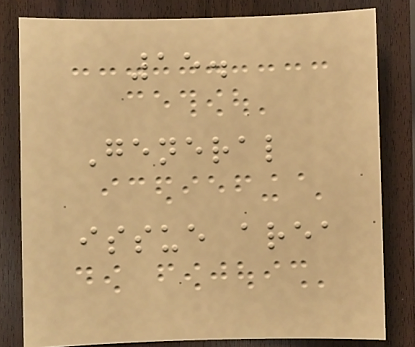15.
General
issue area
